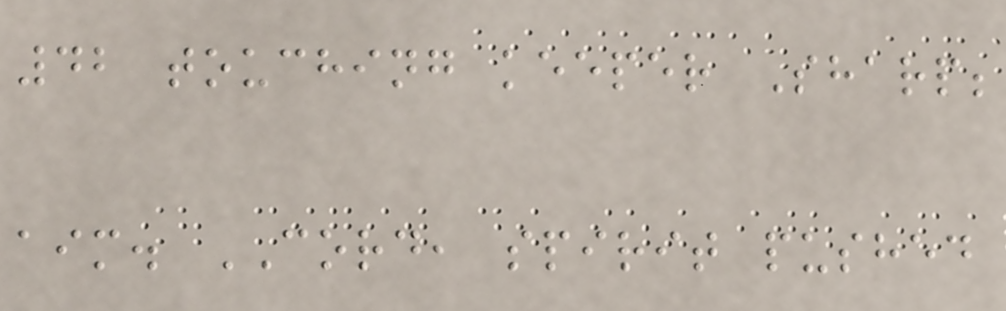42 touching keeper Sharp;
aim. CORD, spirit pushed
